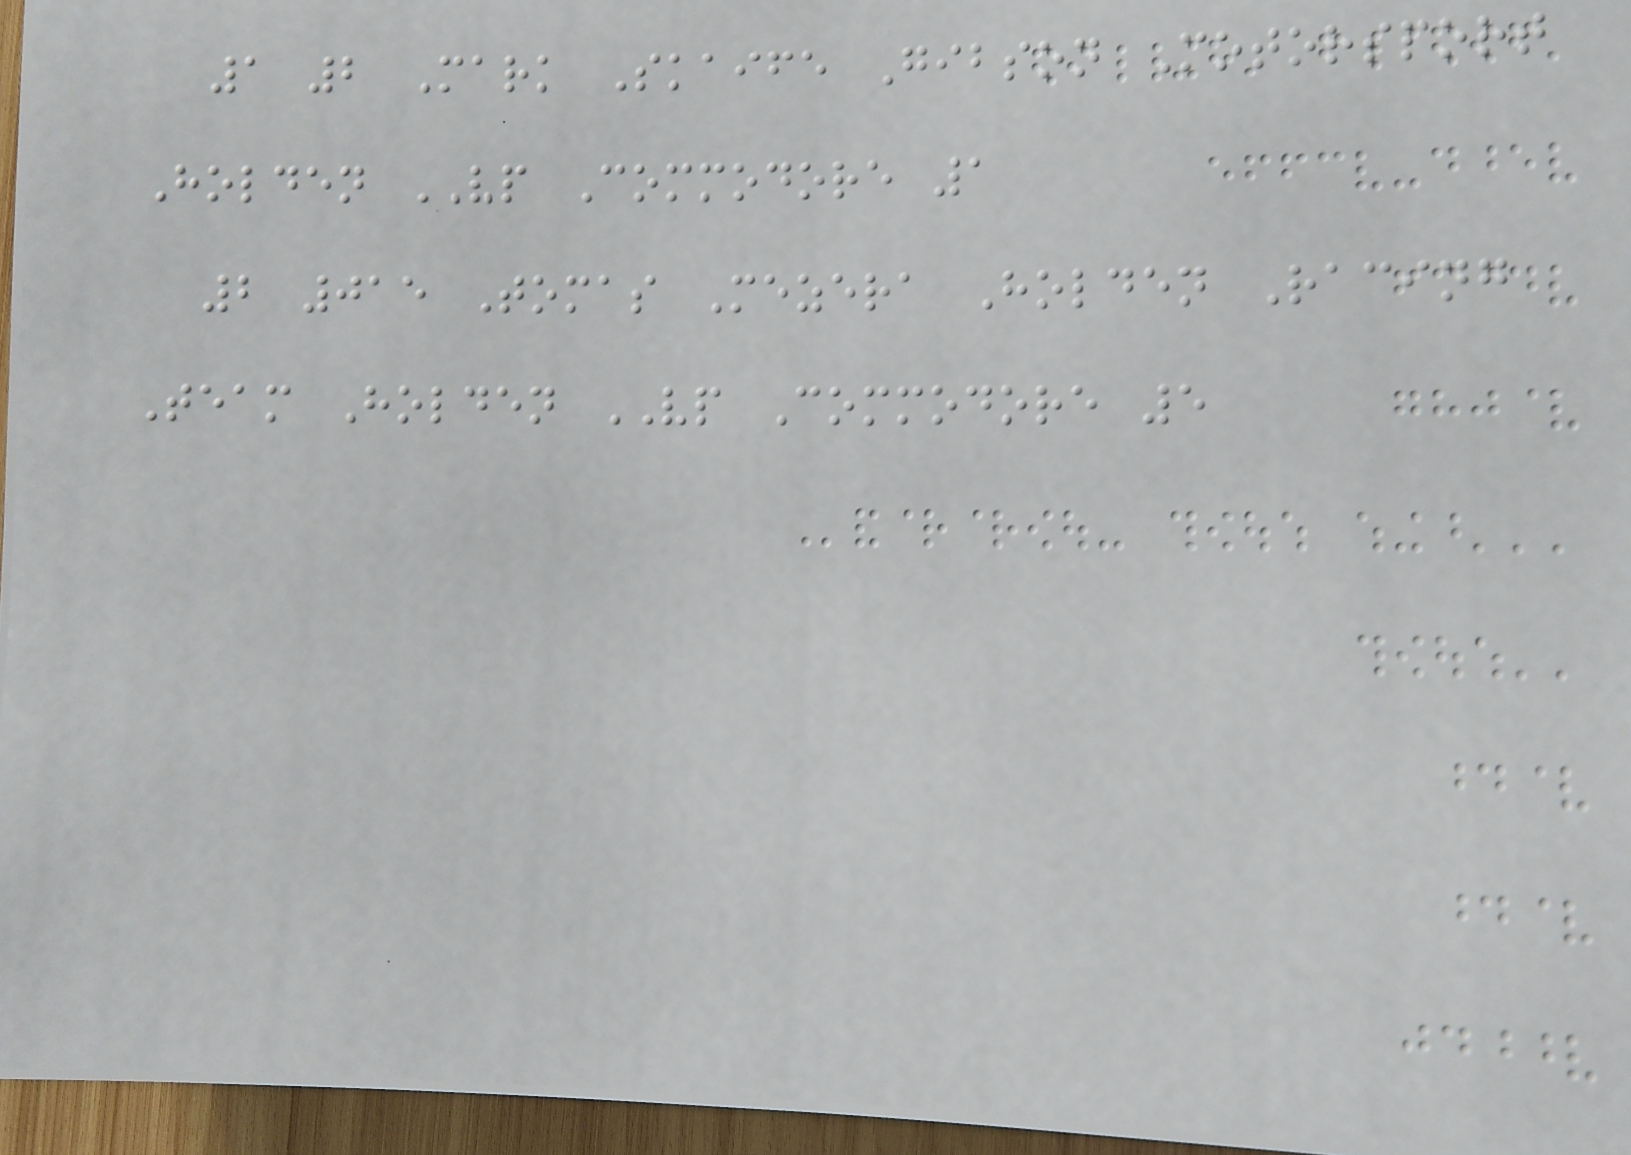1 2 Mark Skaife Gibson Motorsport
Holden VP Commodore 1
2 015 Tomas Mezera Holden Racing
Team Holden VP Commodore 5
